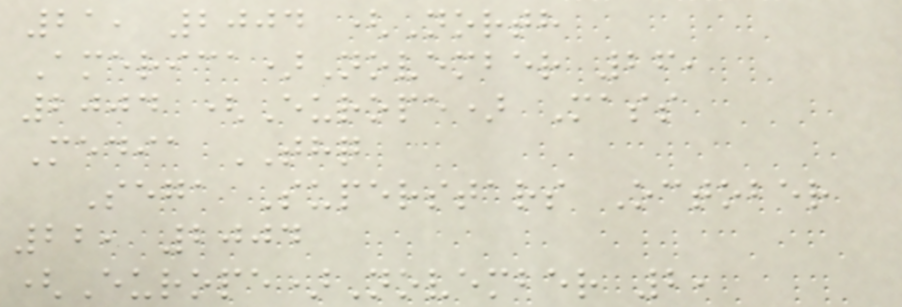21, 2004 (North
America)November 26,
2004 (Europe) Mass
Media THQ
Sega Superstars October
22, 2004
(Europe)November 2,
